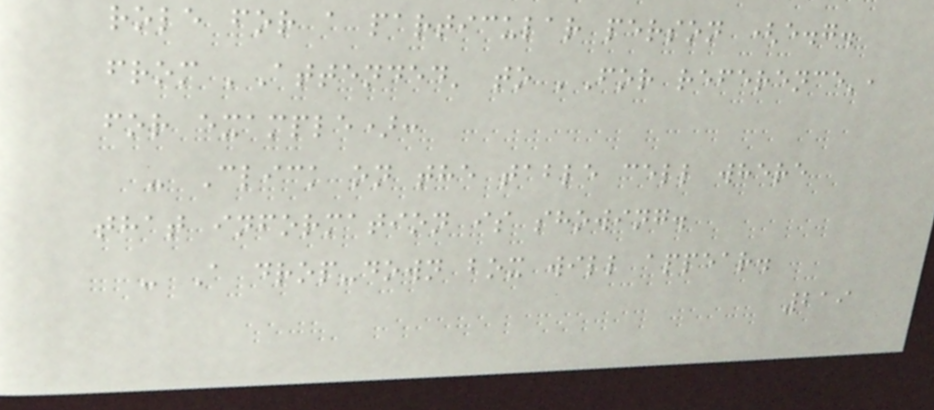role for a particular person (e.g.
from 'Attended' to 'For reference',
for example):
- Click on the table cell where
that information is showing.
- A drop-down box will appear.
219
